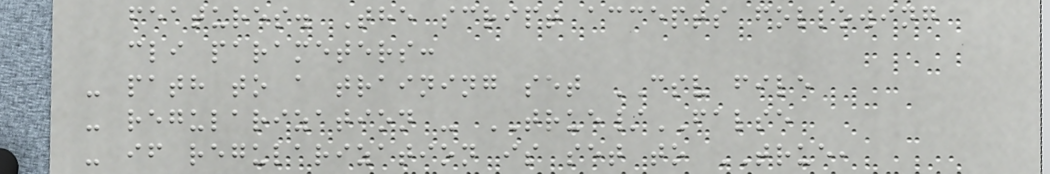features. The script accepts following
cli parameters:
- path to a training set CSV file
- regularization - TRUE/FALSE
- if regularization is set to TRUE,
